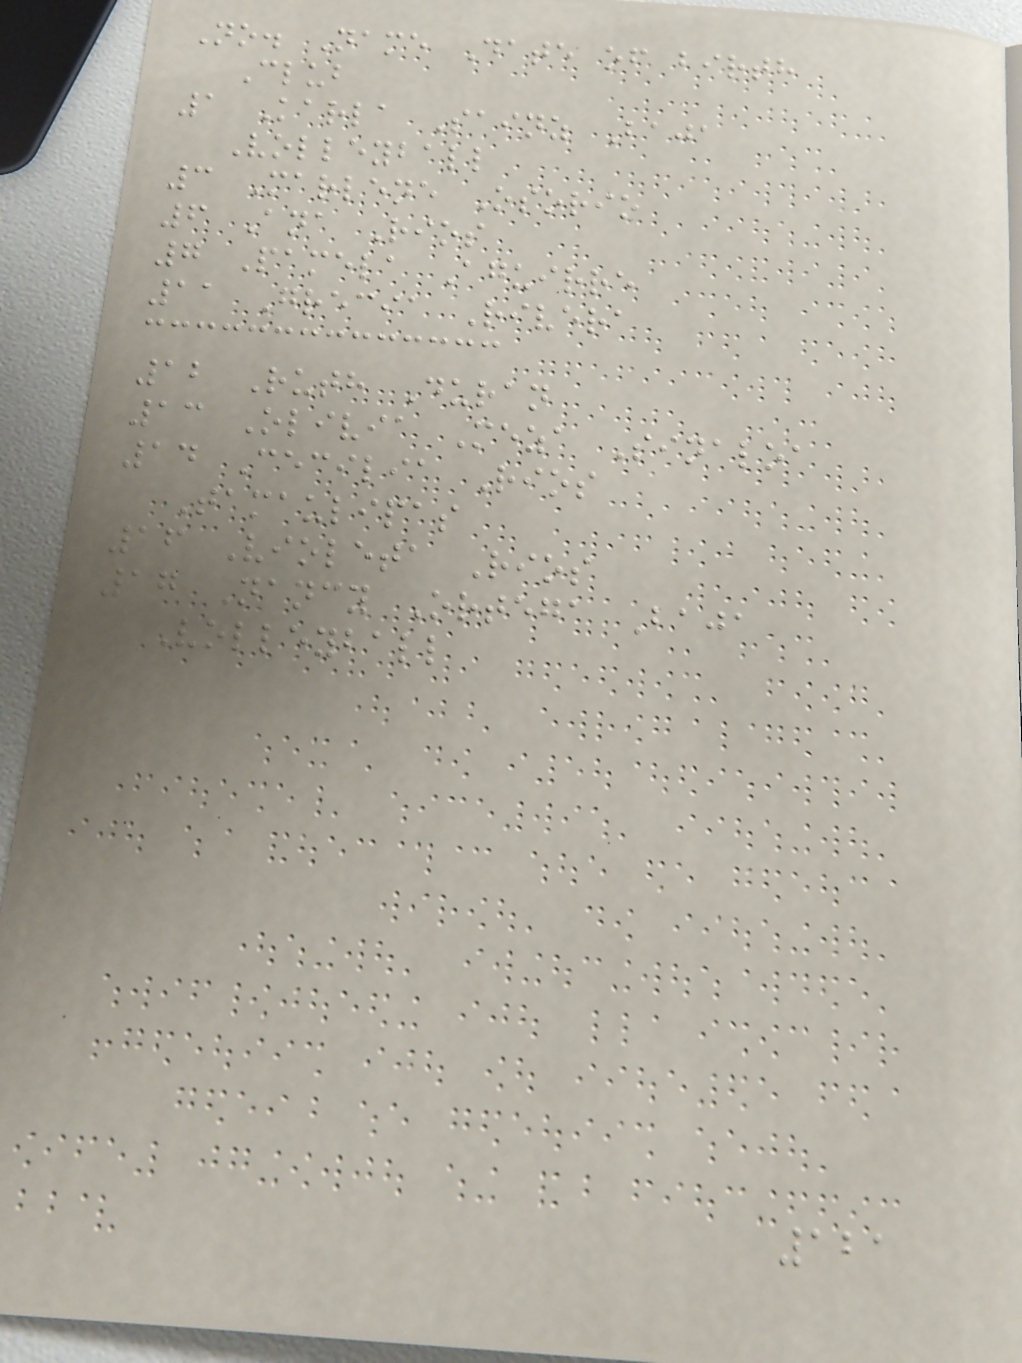No. Name Date of birth
Club
1 Karla Sainz Baja
Volleyball
3 Marlene Osorio
6 Ana Rios
7 Pamela Aguirre
11 Grecia Rivera
12 Ruth Duran
13 Olivia Meza Sinaloa
14 Cecilia Rios
Tamaulipas
16 Violeta Rios
17 Nancy Ortega Baja
Volleyball
121
